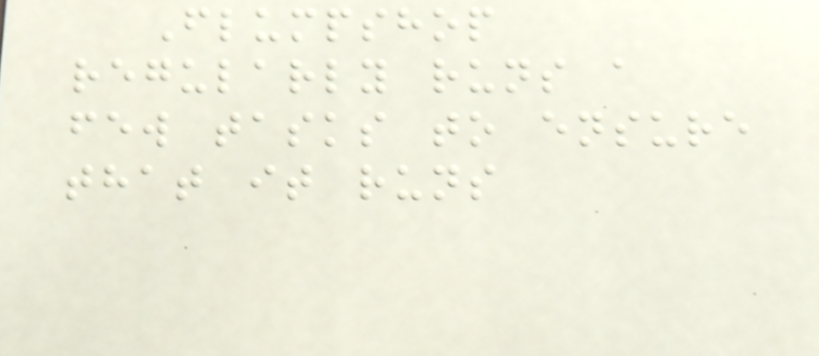Flumpshop
regularly runs a
few tasks to ensure
that it runs
